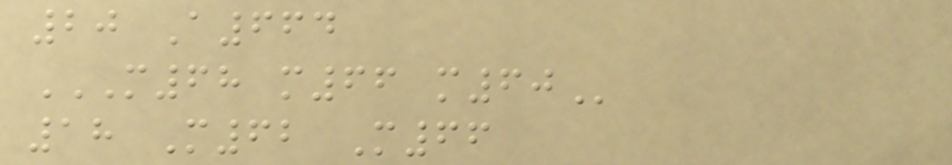20 A664
M68 M66 M60
18 M62 M66
